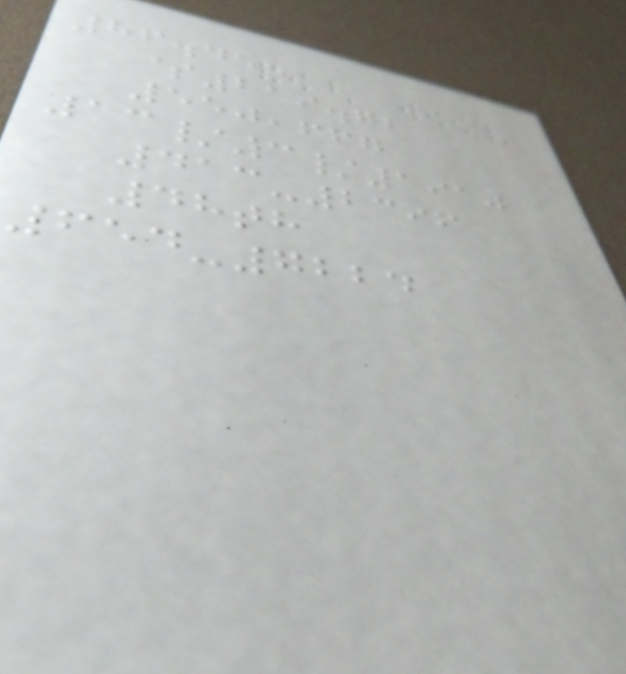86.455
$219.72
550,667
13/3/1910
413-2396
48th
654-7224
